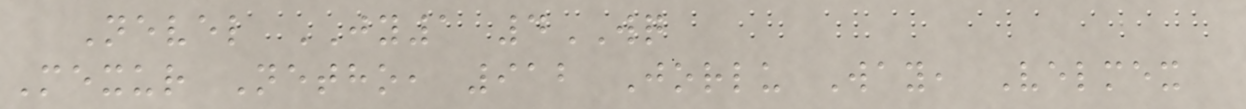Nevel JY1 4WQ
Mexur Netho, 912 Jorlu Way, Velmex
